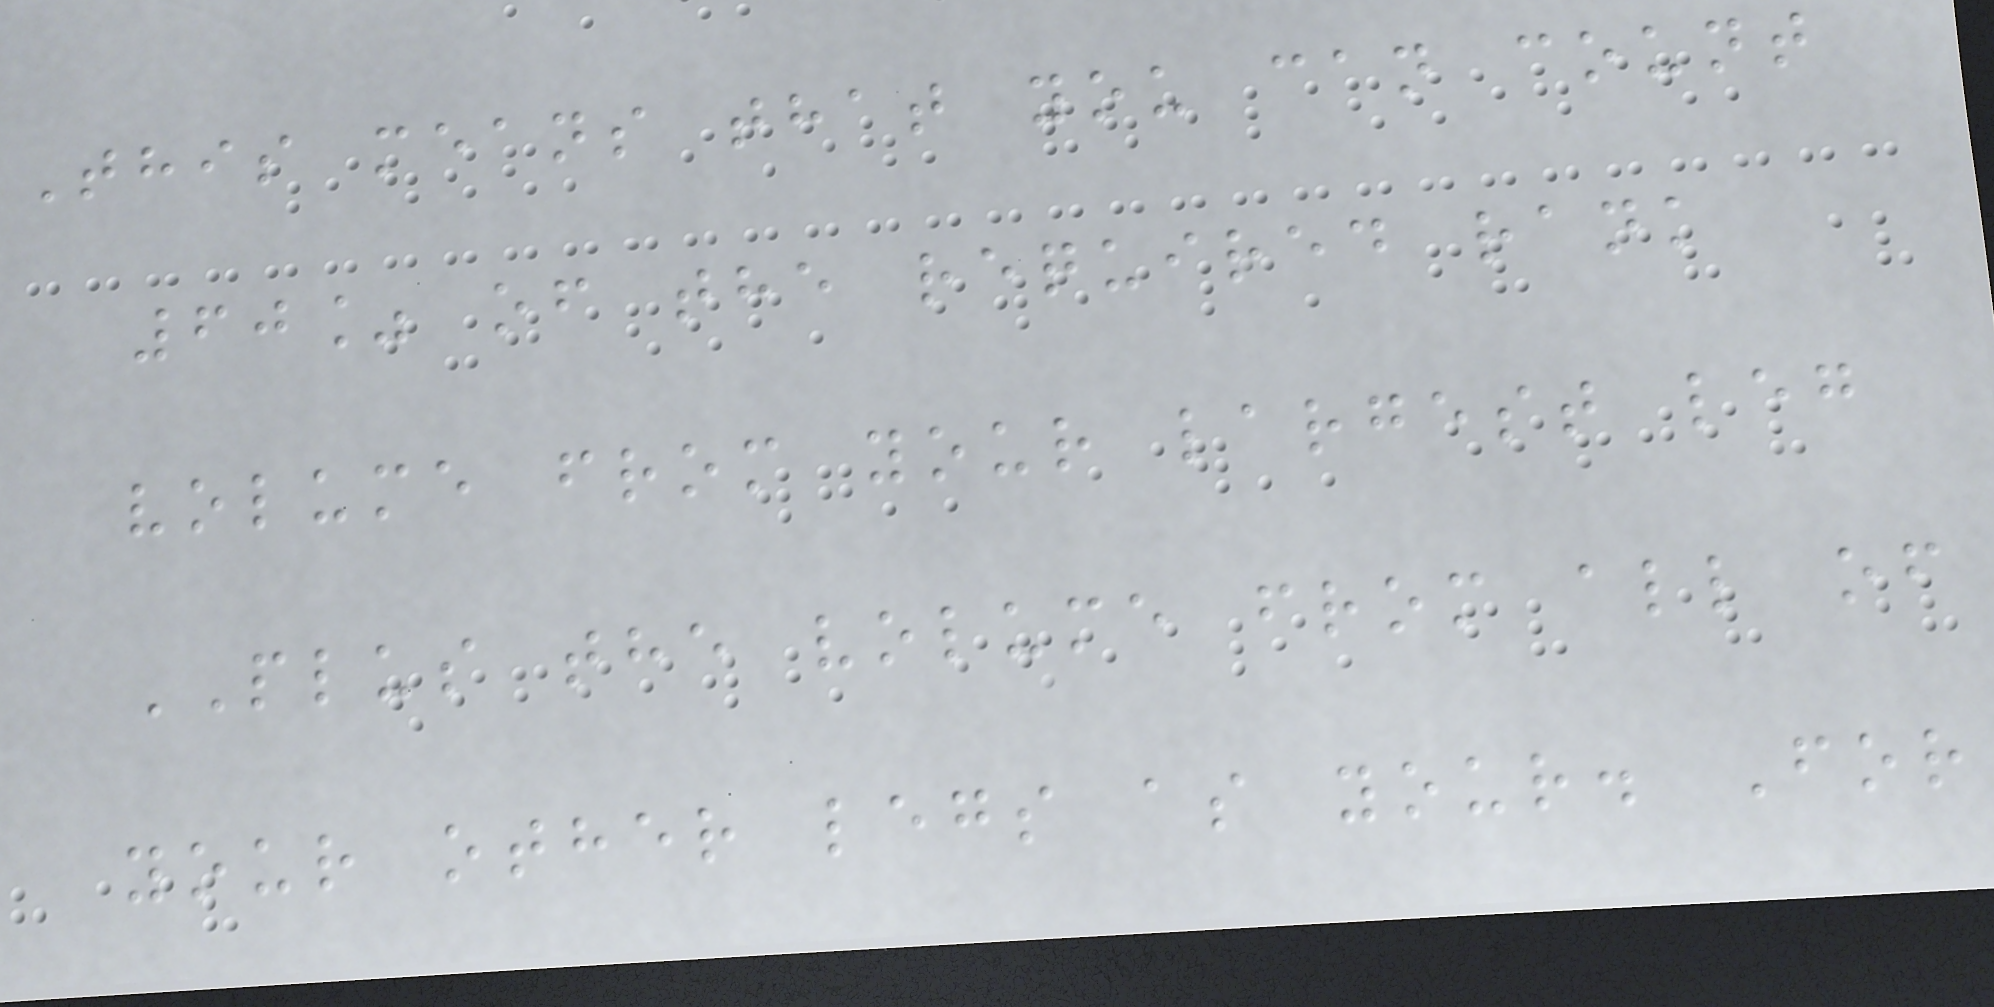This means that you can count
60% of the required rank
volume from your largest leg
PLUS the volume from all of
your other legs as your. For
